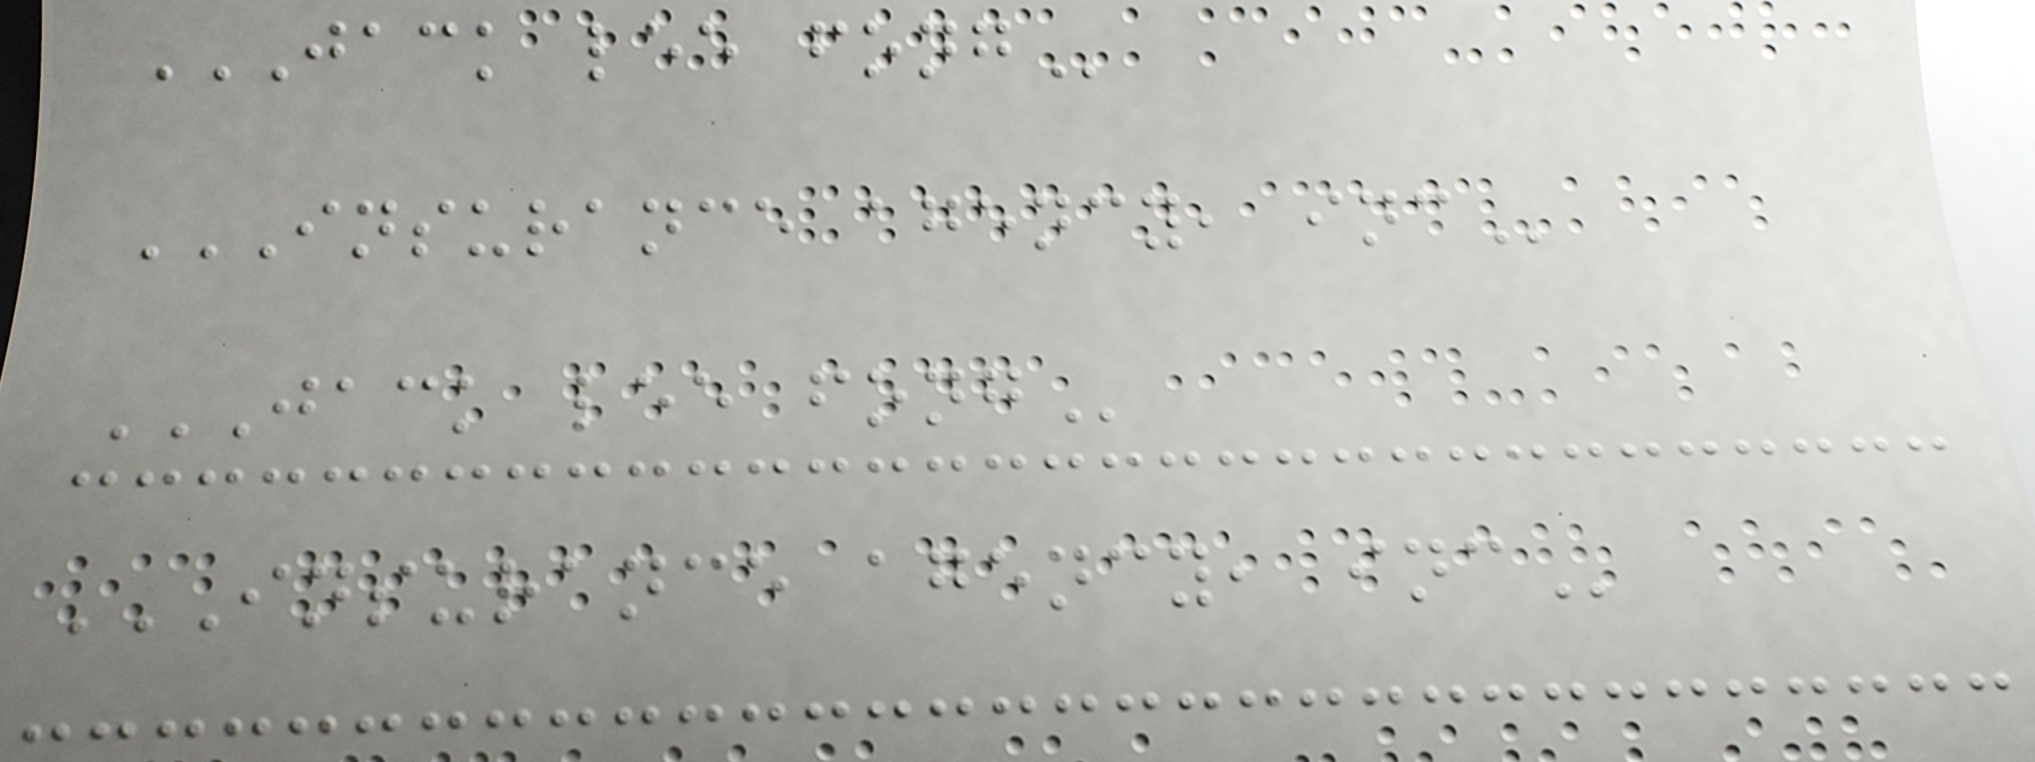JACK LEE FONG
INSURANCE AGENCY, INC
JACK LEE FONG
INSURANCE AGENCY, INC
